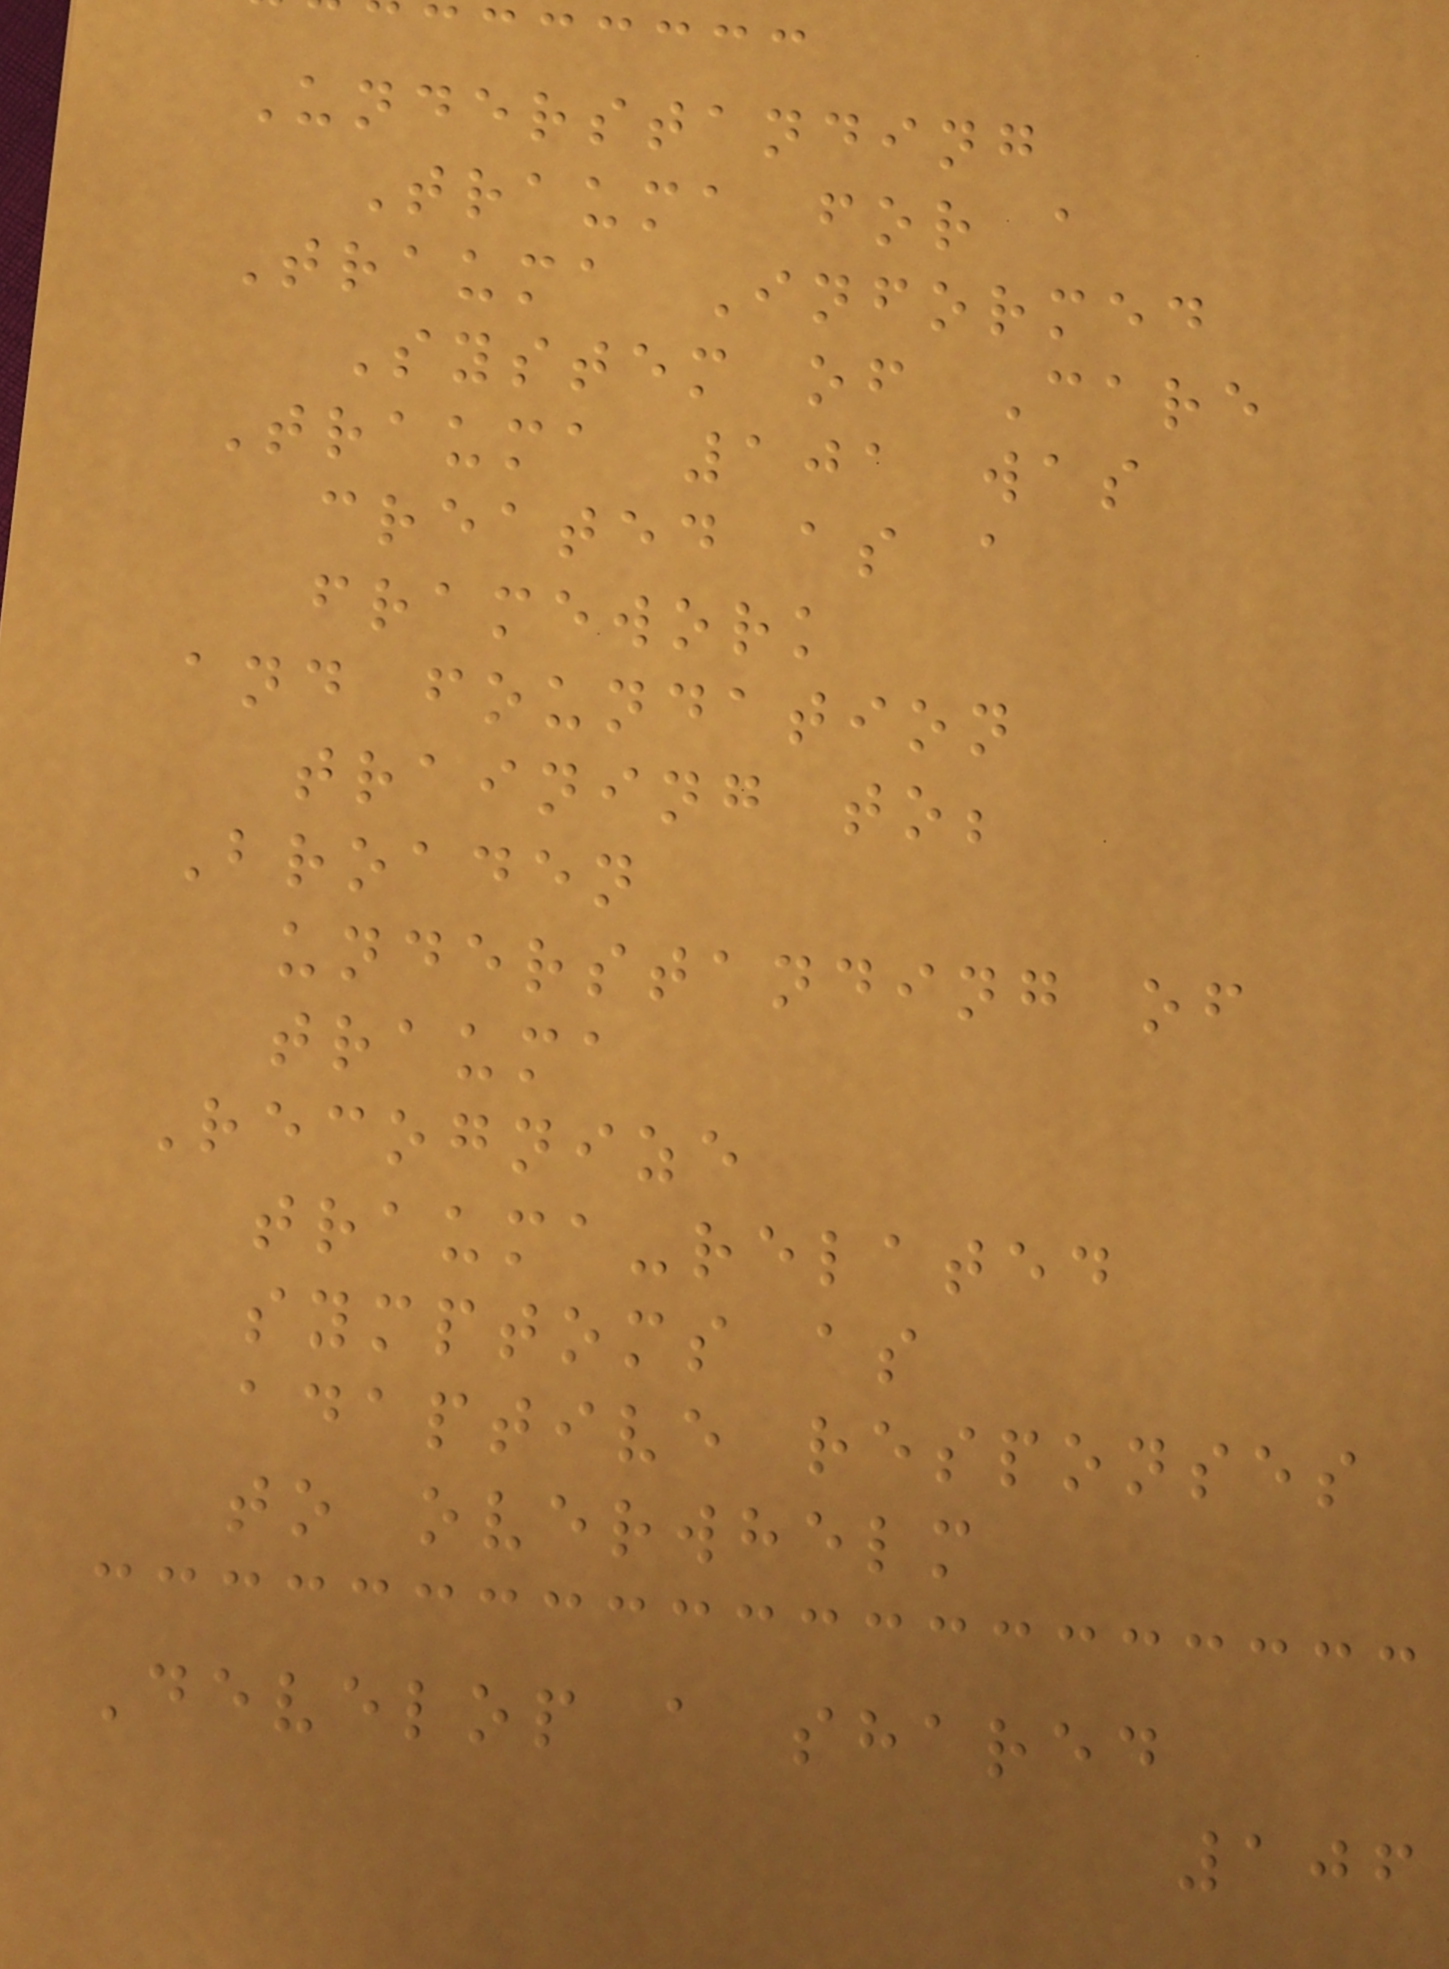Understanding
Trauma for a
Trauma Informed
System of Care
Trauma 101 was
created as a
framework
and foundation
training to;
Broaden
understanding of
trauma
Recognize
trauma-related
symptoms as
adaptive responses
to overwhelm
Develop a shared
106
